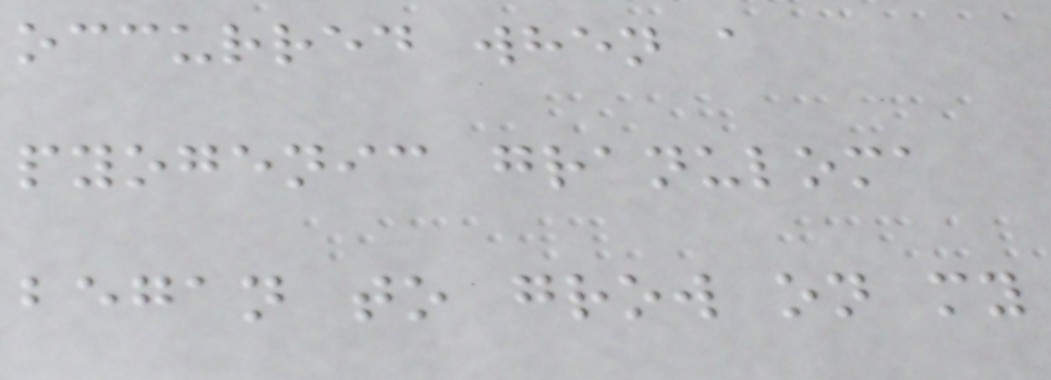occurred when a
pyogenic granuloma
began to grow on my
